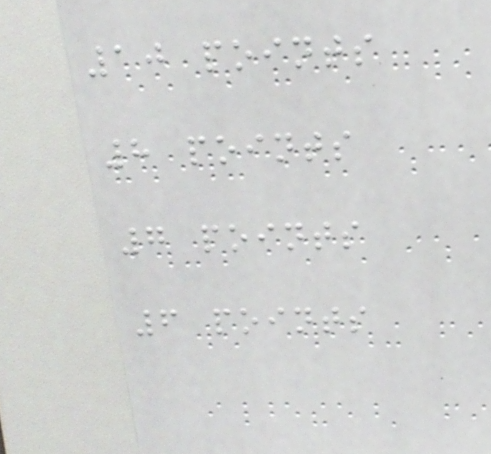10 points
8 points
7 points
6 points
